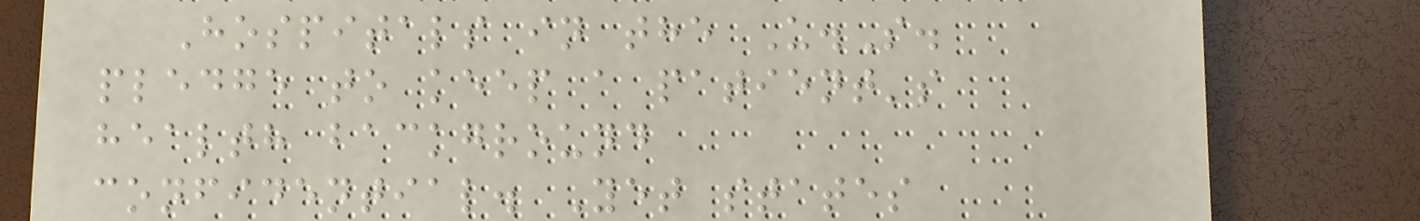Hospitals in the U.S.
pledge to keep a patient's
health background
confidential. Yet states
